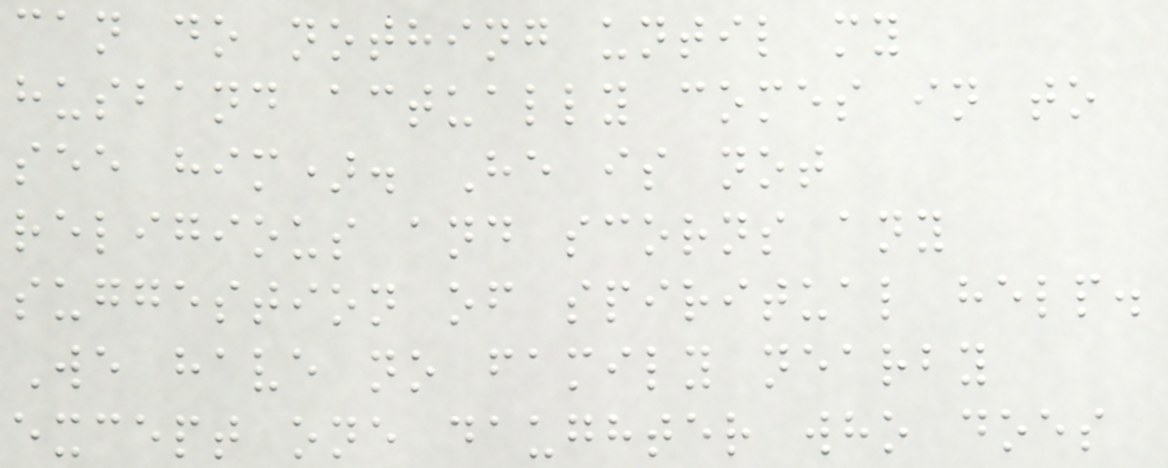can do nothing until my
husband actually comes in to
see him). He is not
religious and scorns any
suggestion of spiritual help.
We have no family nearby
except one daughter who does
